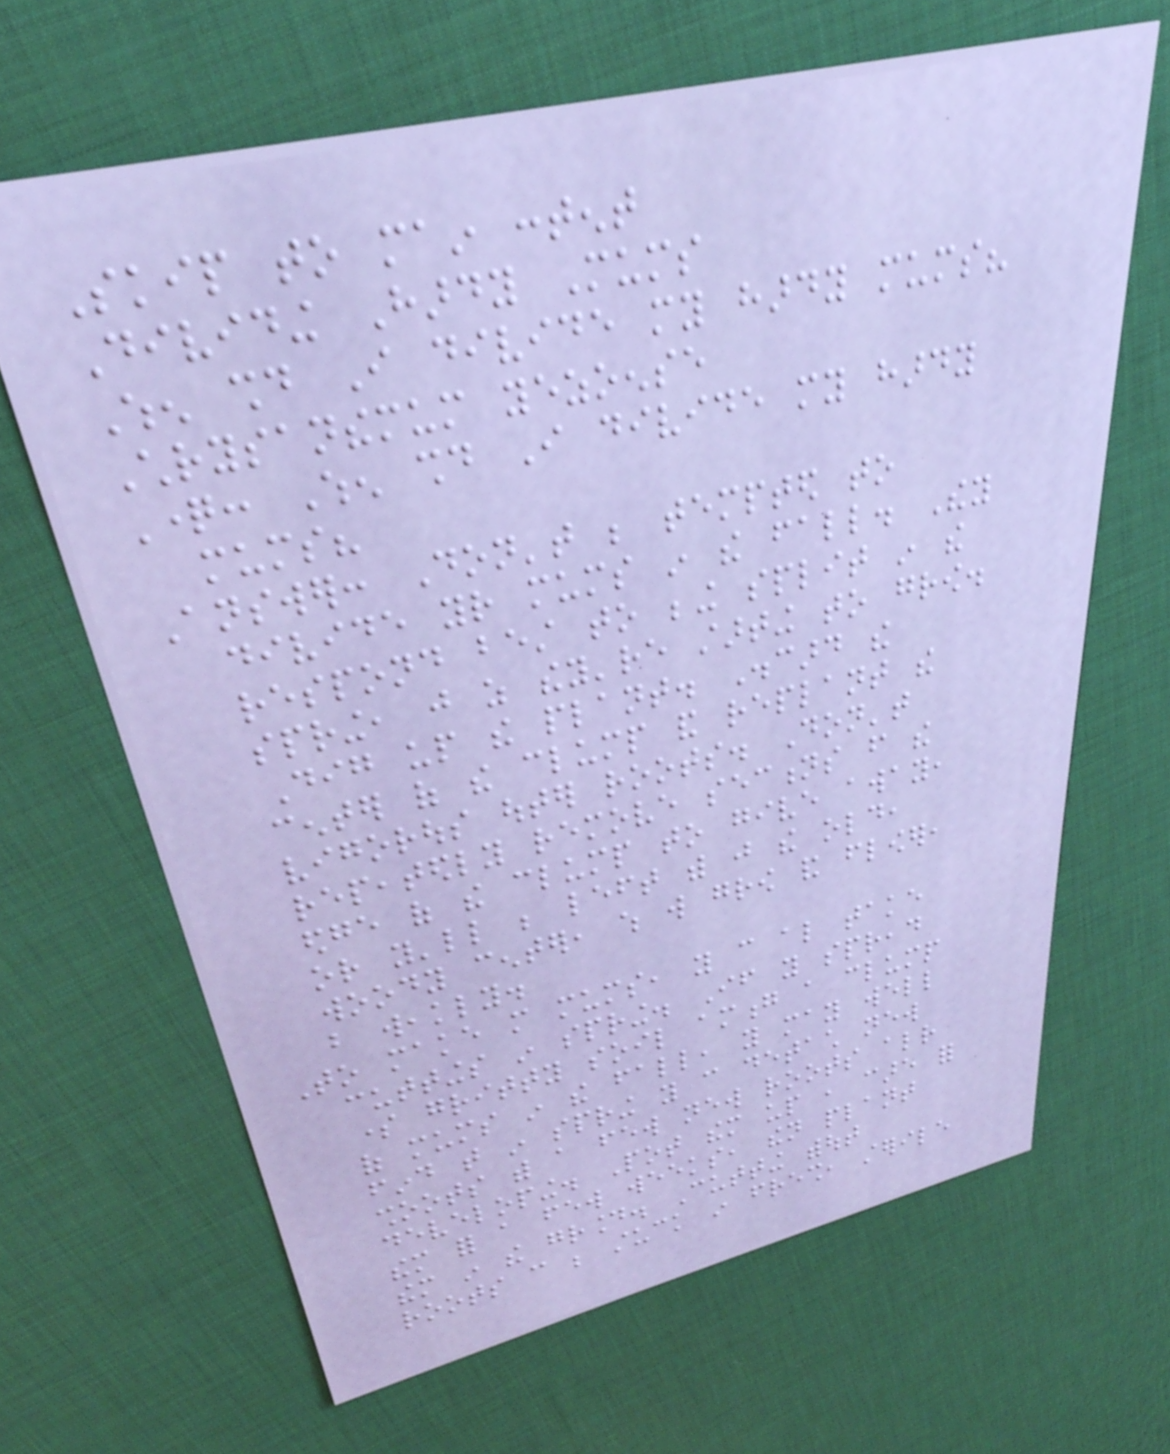Skip to main content
Dividing Hardy Mums
When should I divide my hardy mums?
Chrysanthemum yezoense
Question: When should I divide my hardy
mums?
Answer: Don't be tempted to
divide your mums in the fall. They
respond best to being split in the
spring, just as they're starting to grow.
Dig up the plant. Discard the
center of the clump and replant the
vigorous outer roots. Don't
repeatedly remove sections from the
edge of the clump to give away,
or you'll be left with just the old,
woody center, which will grow and flower,
but weakly.
To make more mums, you can also take
cuttings in spring. If you spread
some gritty soil among a clump
of mums in the fall, you may well
find that in spring you can detach new
shoots with a few new roots already
developing. Pot them up , care for
them for a few weeks, then plant
them in the ground. Cutting without
roots can be stuck in fresh, sterile
